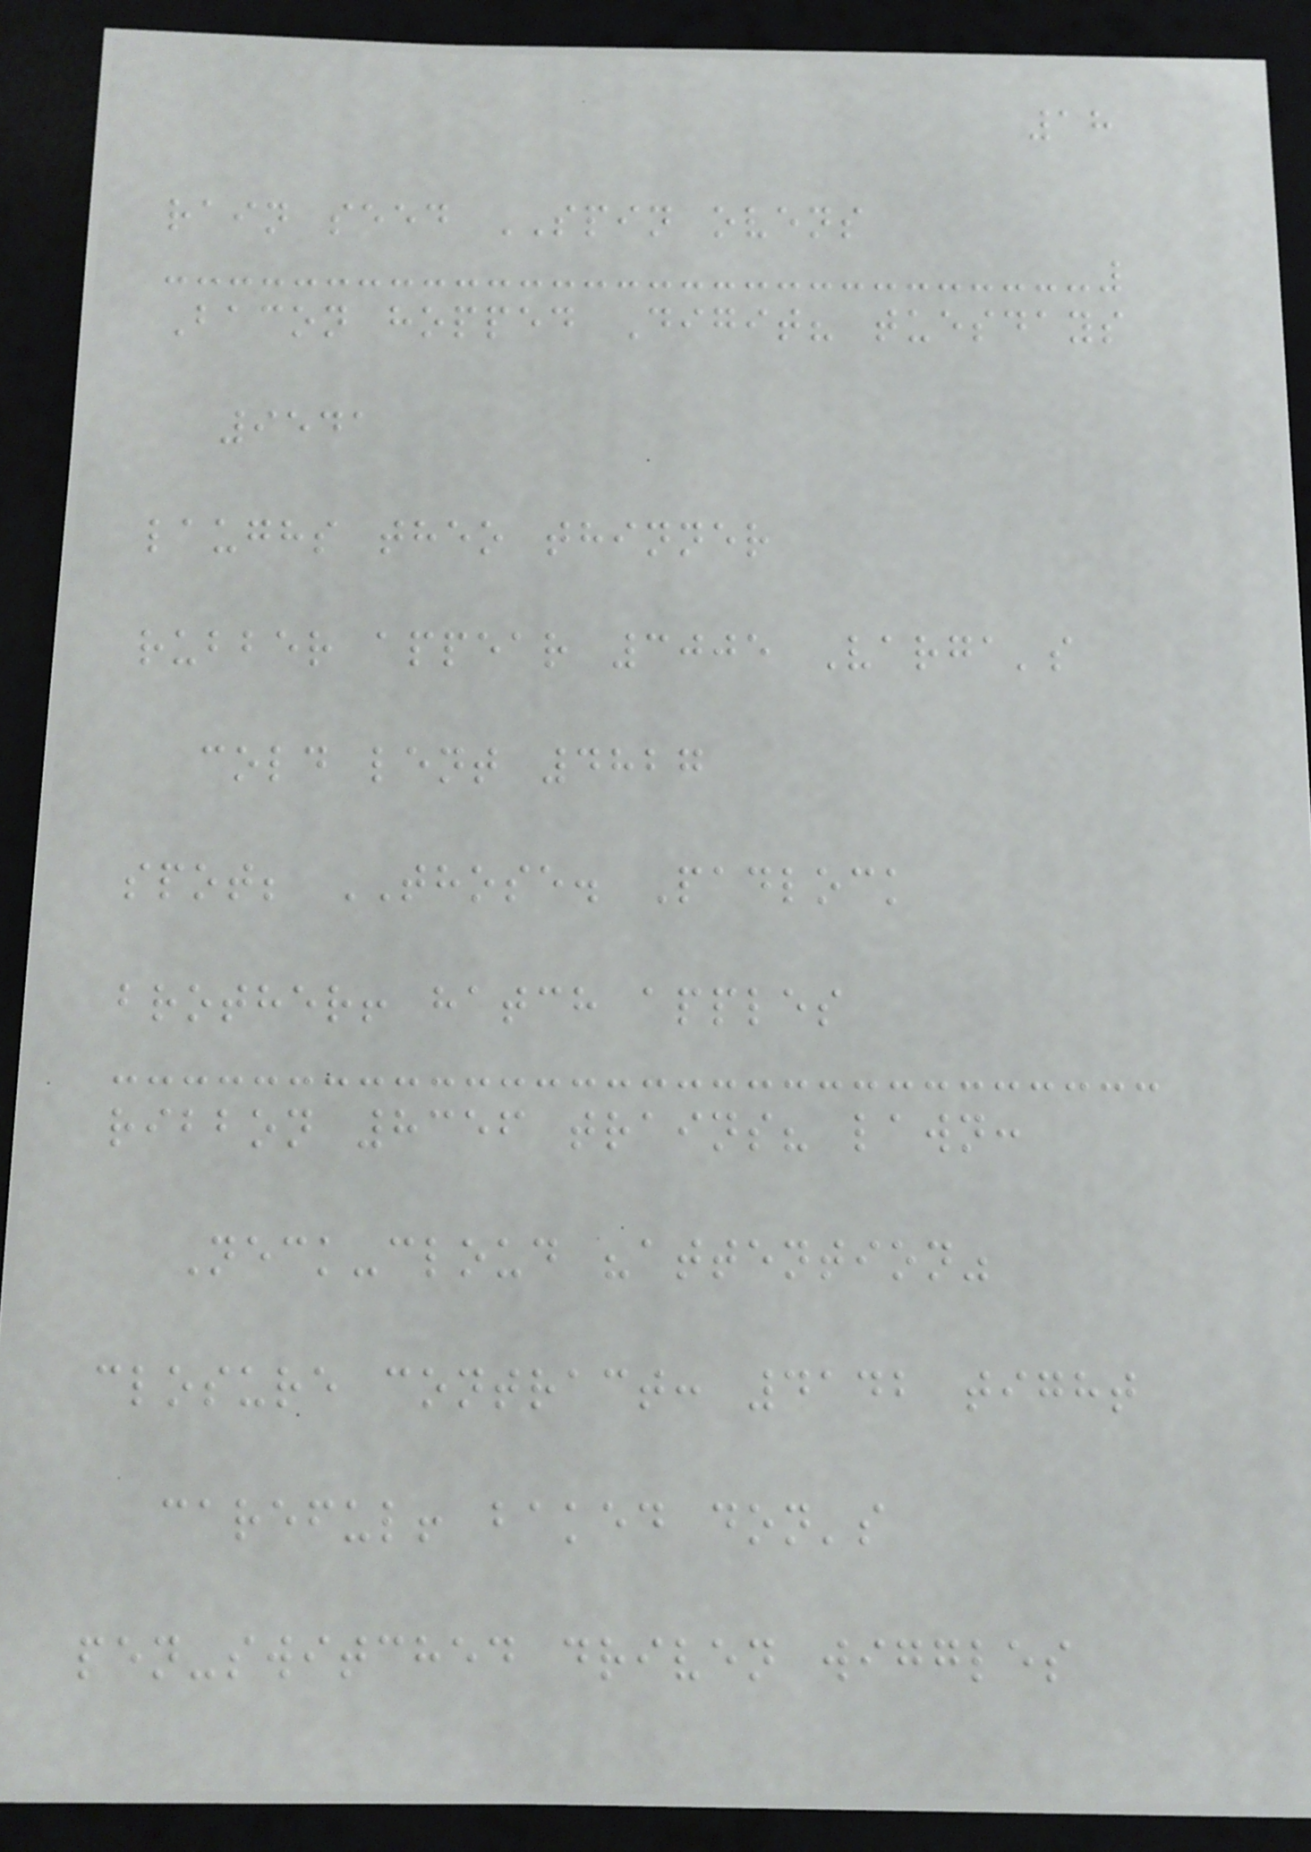18
rain seed SPIN ovens
Bacon hopped Digit? tuesdays
9541
laughs theo thinner
rubber appear 3005 Varga's
cold lent 4827
spot; THOSE. Padlock
brother! hatch apples
ribbon 8356 trains? lawn:
Neck-cloud "attention"
closure contract: 4142 tight
careful! baked don's
pen-switched driven wiggles
